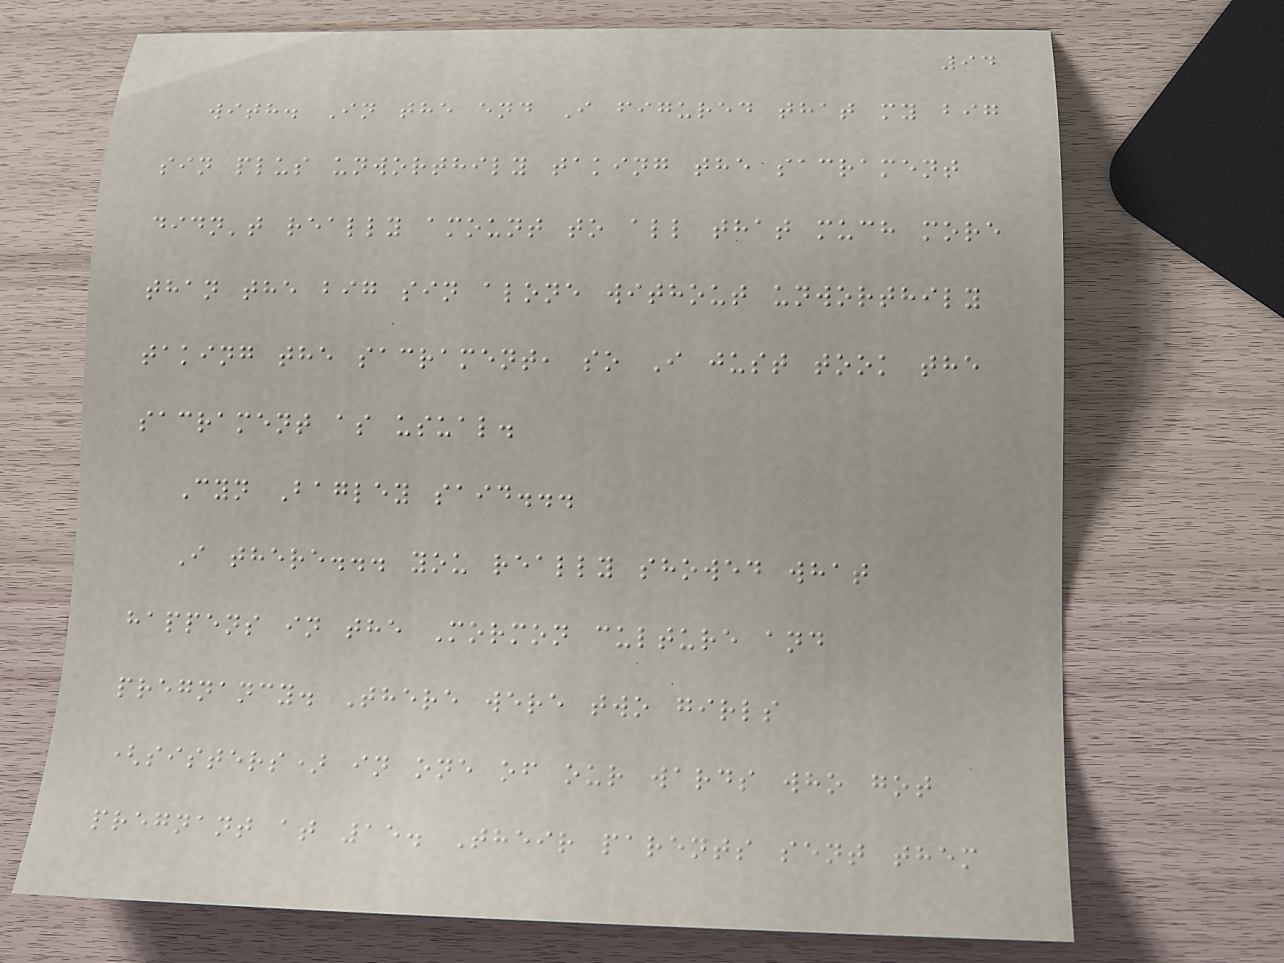94
with. In the end I figured that my big
sin plus unworthily taking the sacrament
didn't really amount to all that much more
than the big sin alone without unworthily
taking the sacrament, so I just took the
sacrament as usual.
Cyn Bagley said...
I there... you really showed what
happens in the Mormon culture and
pregnancy. There were two girls
(sisters) in one of our wards who got
pregnant at 15. Their parents sent them
